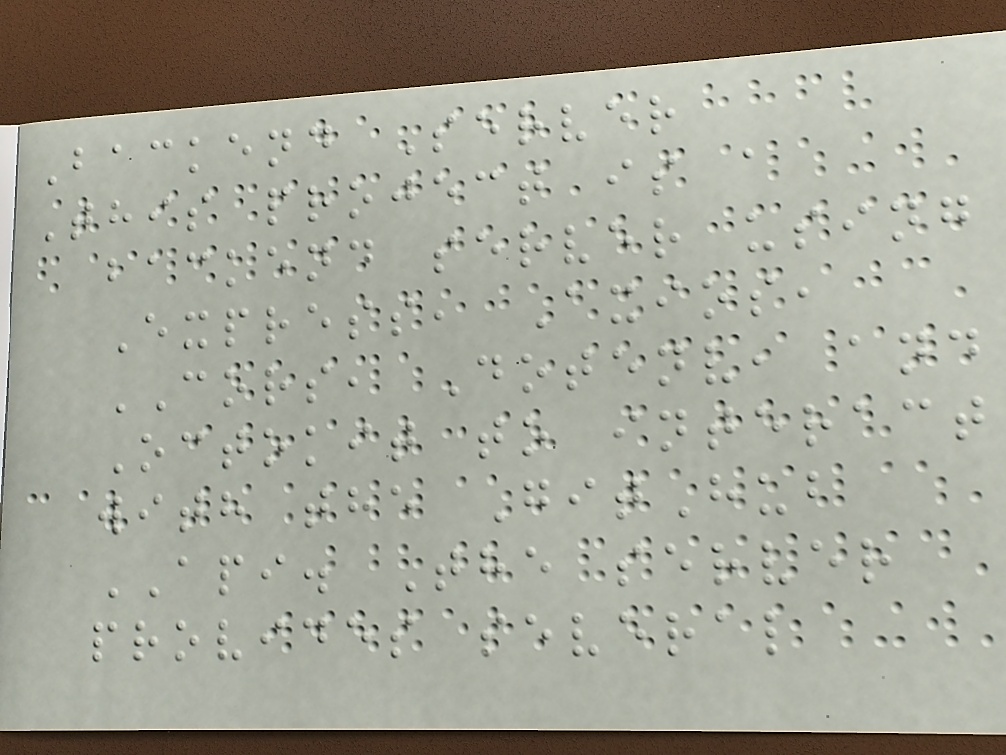Backend Server
This project is a
backend server using
Express, Axios,
CORS, Dotenv, and
Octokit to interact
with the GitHub
API. The server
provides several
